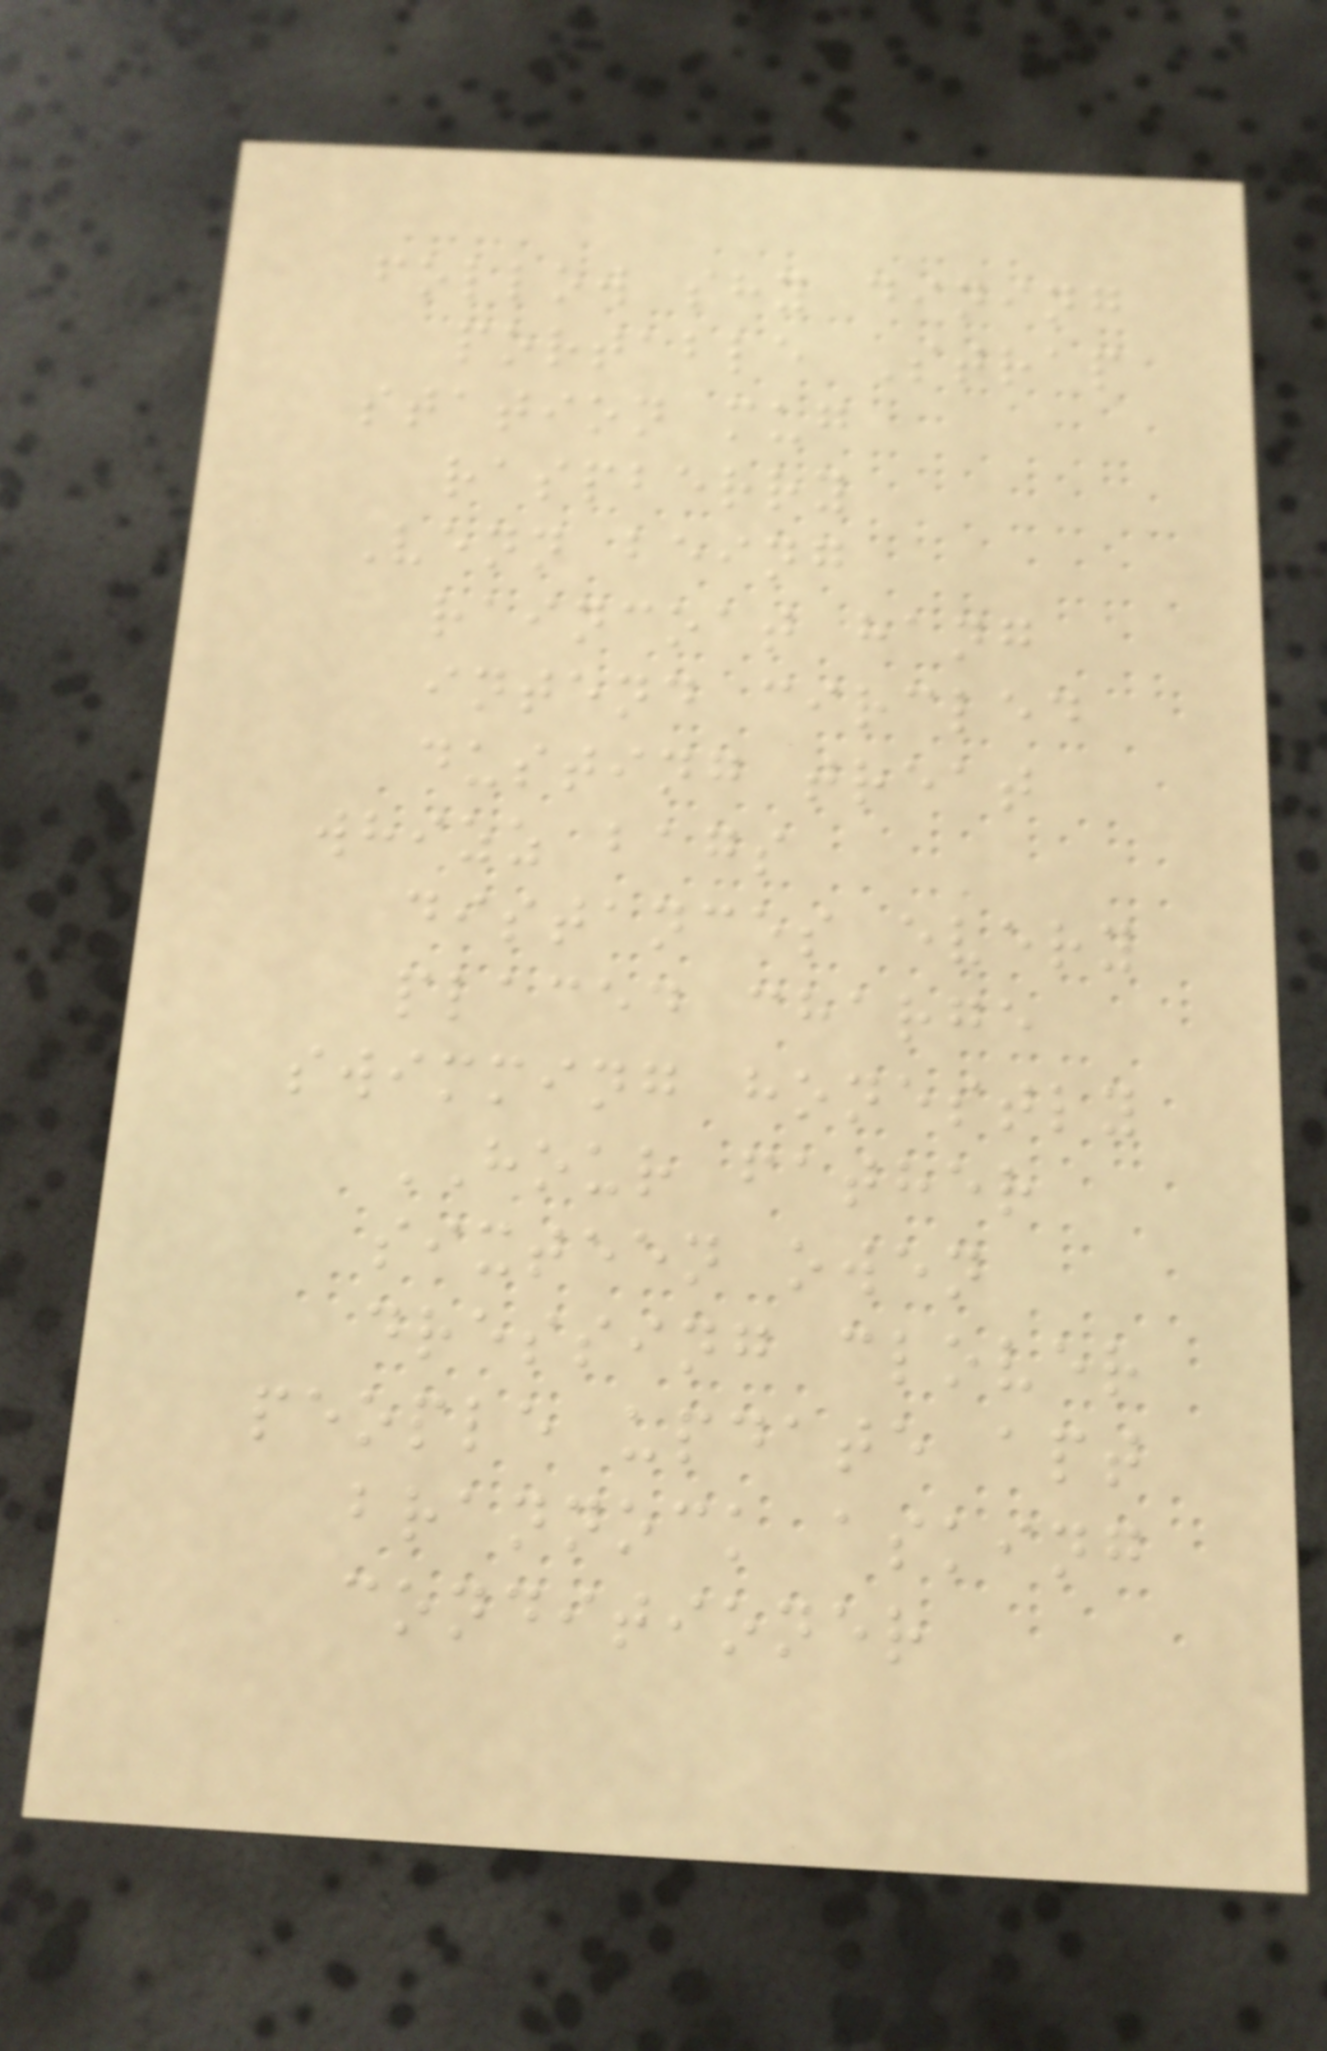follow shy dining
portable Strap
station mug
raspberry
Venn being
raincoat hang
intend circled
dusting treat
whizz bags
distances every
placed charge
swimming honestly
HOUR father
sixteen owen
dressing clover
people update apt
brannock asking
conditioner
